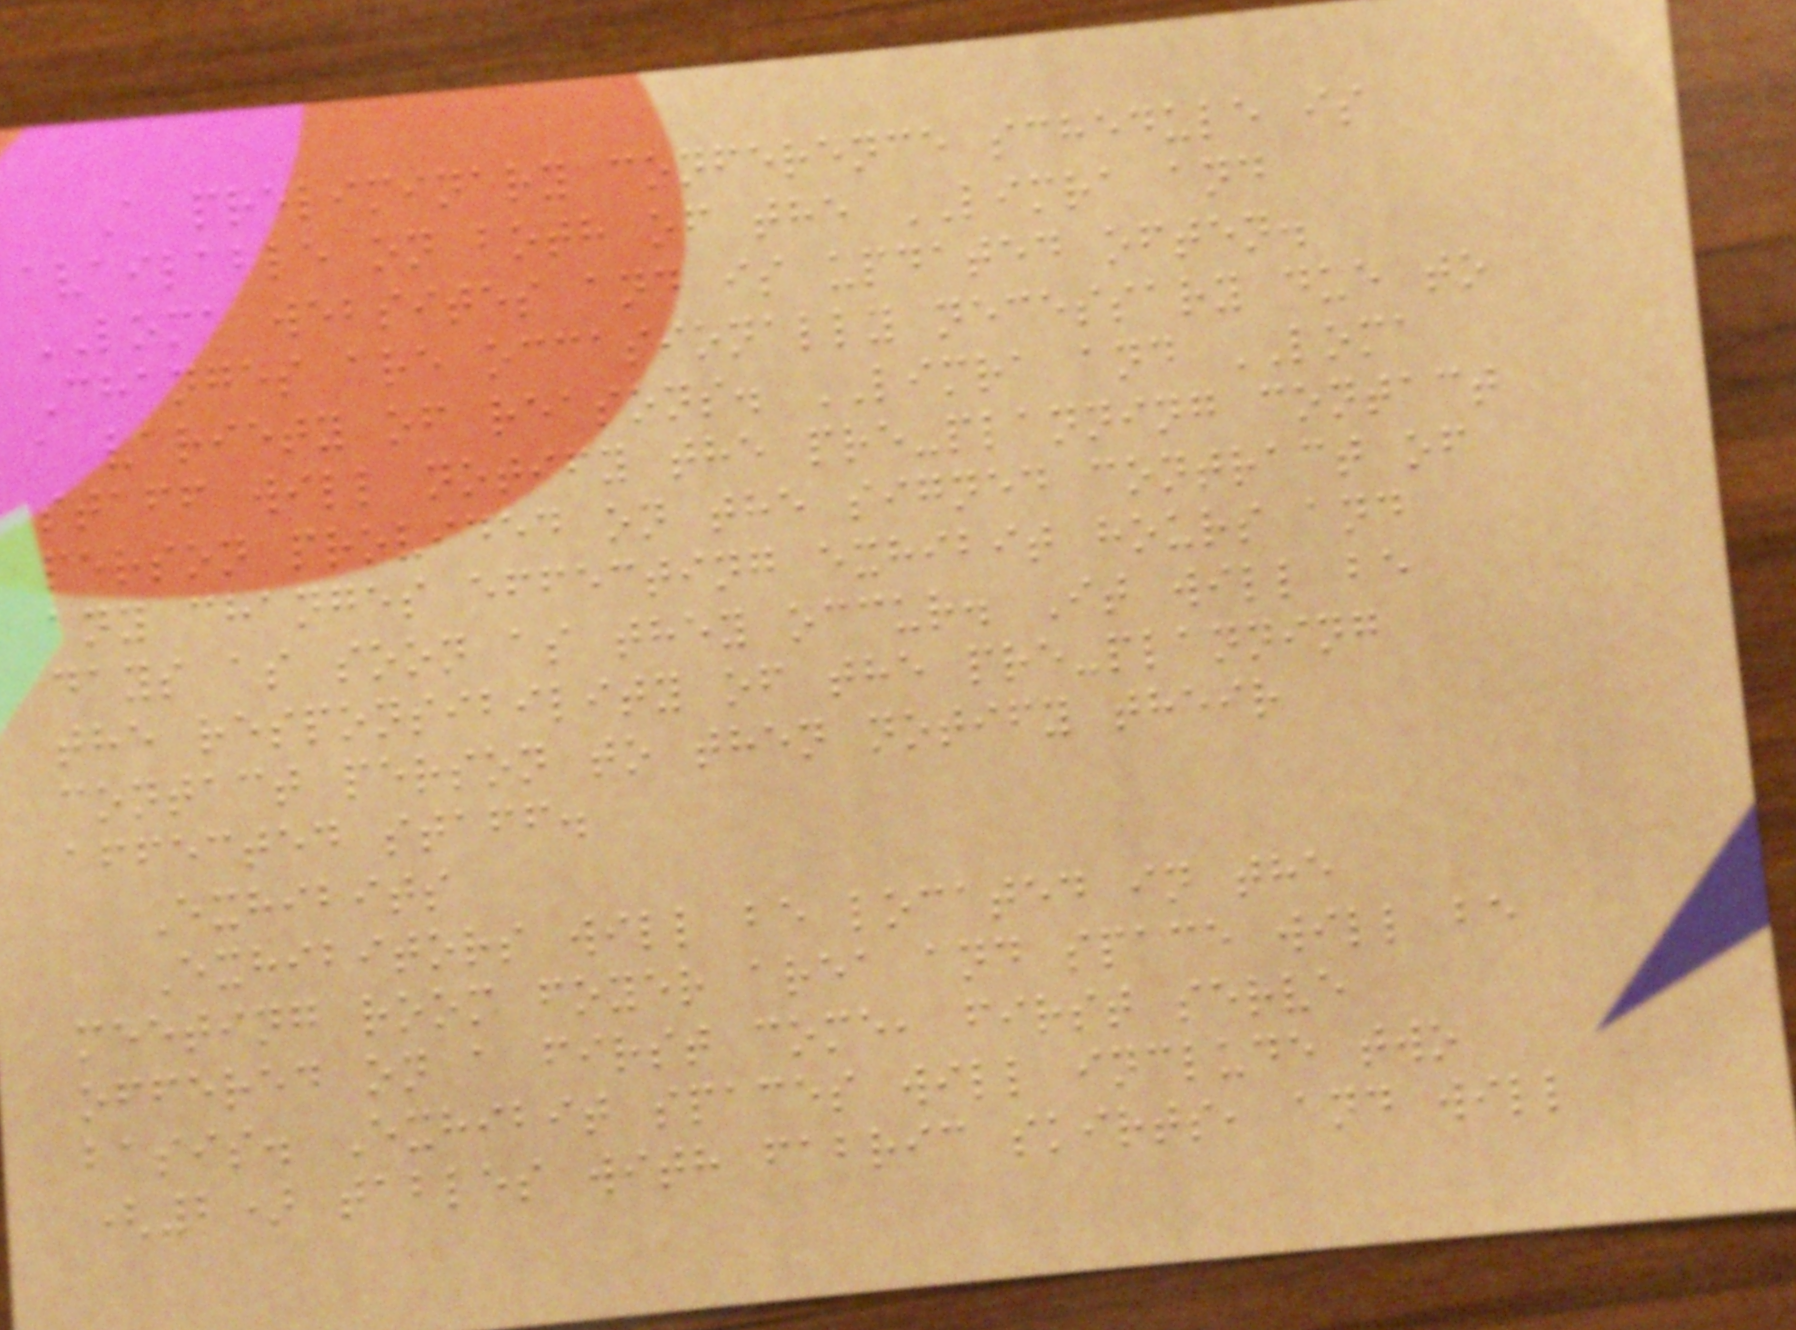A preliminary conference schedule is
available on both of the LIMRA and
LOMA websites and is updated often.
Changes are occasionally necessary due to
a variety of reasons. LIMRA and LOMA
staff will notify the pre-planning contact
person provided on the signed contract of
any changes effecting exhibit hours and
days as soon as they occur. It will be
the responsibility of the pre-planning
contact person to then notify their
affected staff.
Exhibits
Exhibitors will be located in the
meeting room foyer area and space will be
offered on a first come, first serve
basis. Exhibit spaces will include two
(2) tables with fabric skirts, and will
